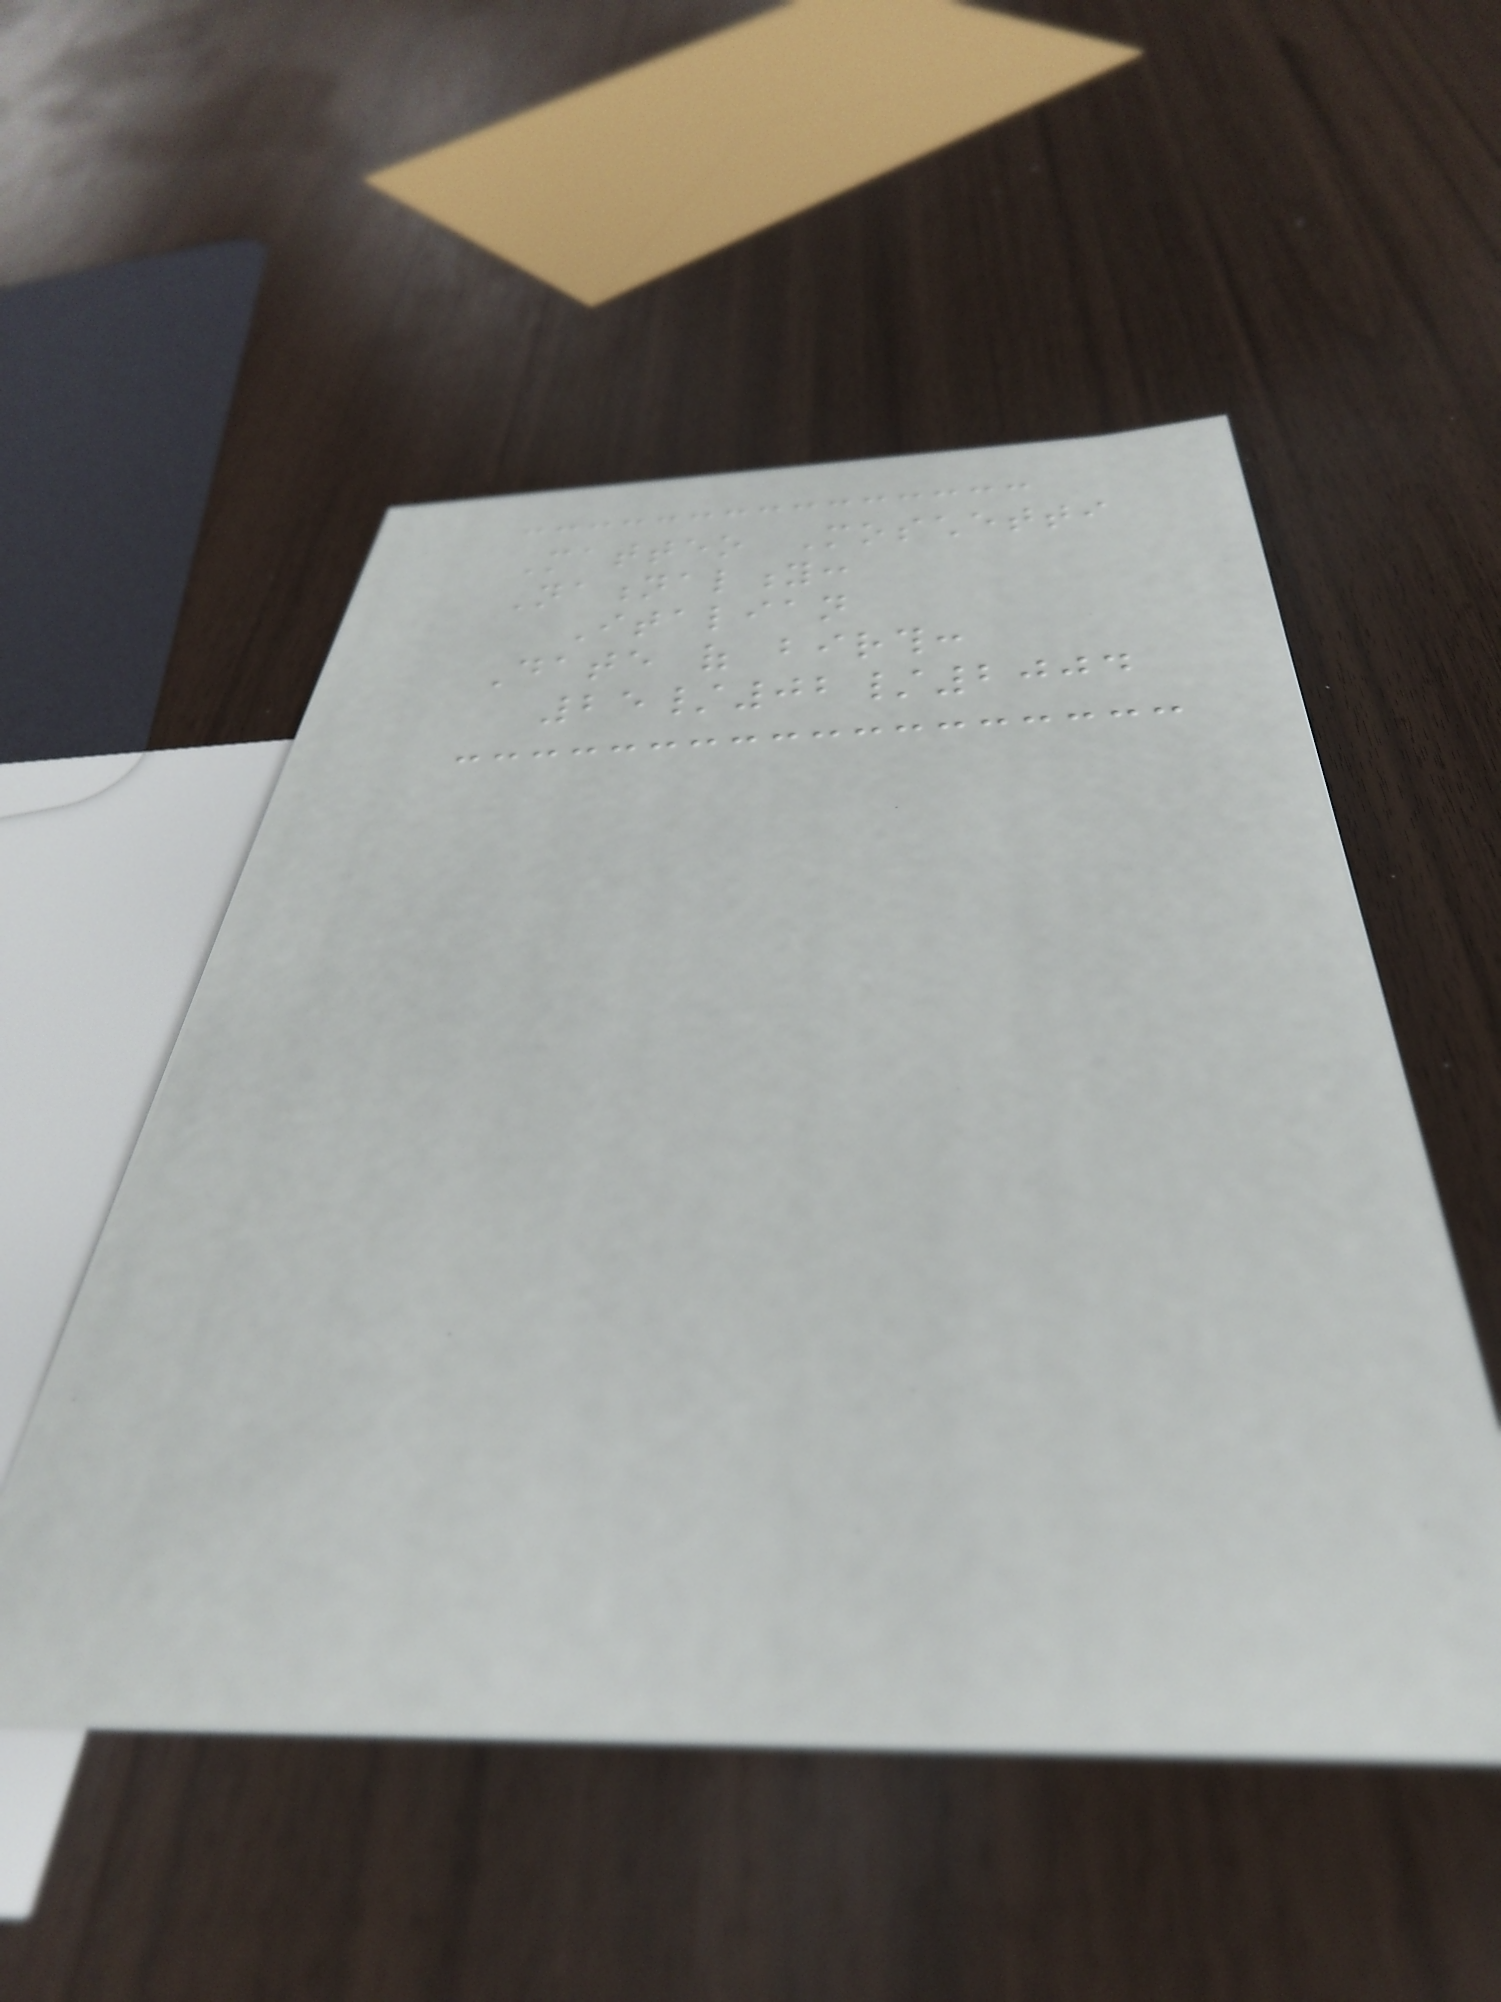Matteo Moschetti
Nationality:
Italian
Date of birth:
25/02/2004
